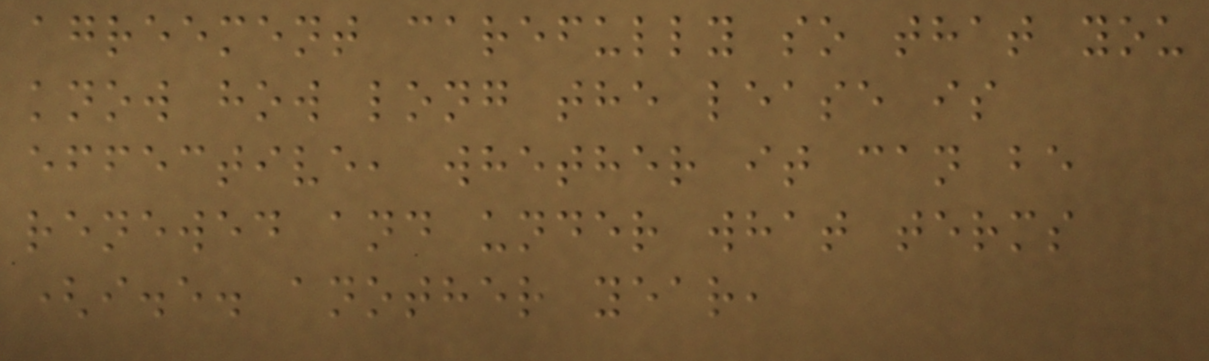agreement carefully so that you
know how long the lease is
effective, whether it can be
renewed and under what terms
(i.e. another year,
